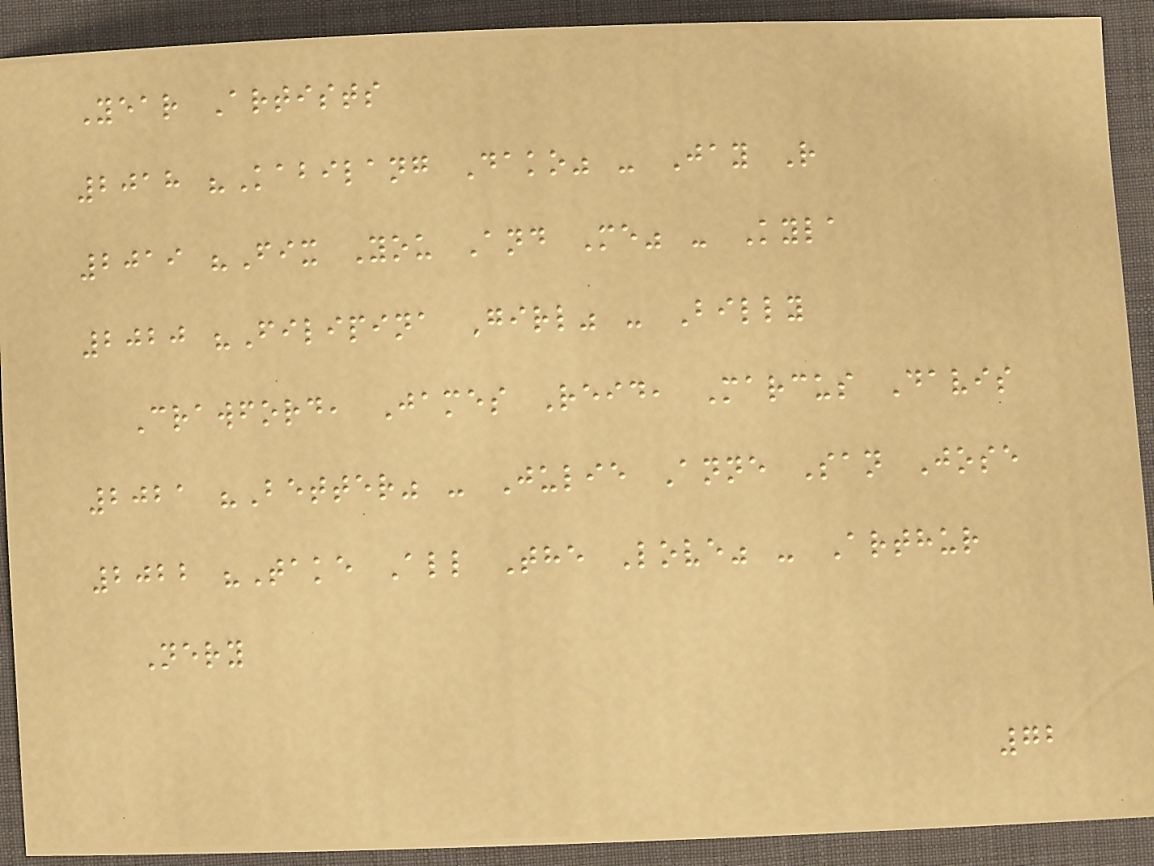Year Artists
2018 "Kabilang Dako" - Jay R
2019 "Fix You And Me" - Kyla
2020 "Filipina Girl" - Billy
Crawford, James Reid, Marcus Davis
2021 "Better" - Julie Anne San Jose
2022 "Take All The Love" - Arthur
Nery
72
